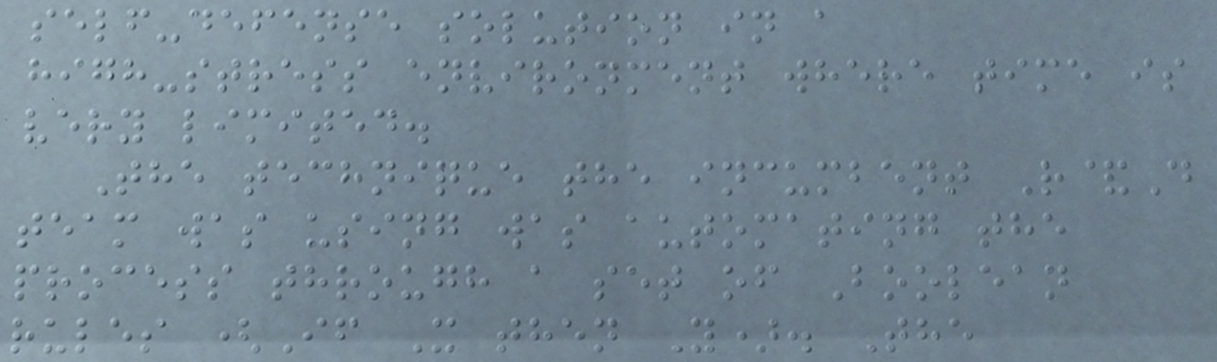self-defense solution in a
high-stress environment where time is
very limited.
The technique the incumbent R&D
team was using was automating the
process through a set of Boolean
rules (If X then Y). The
